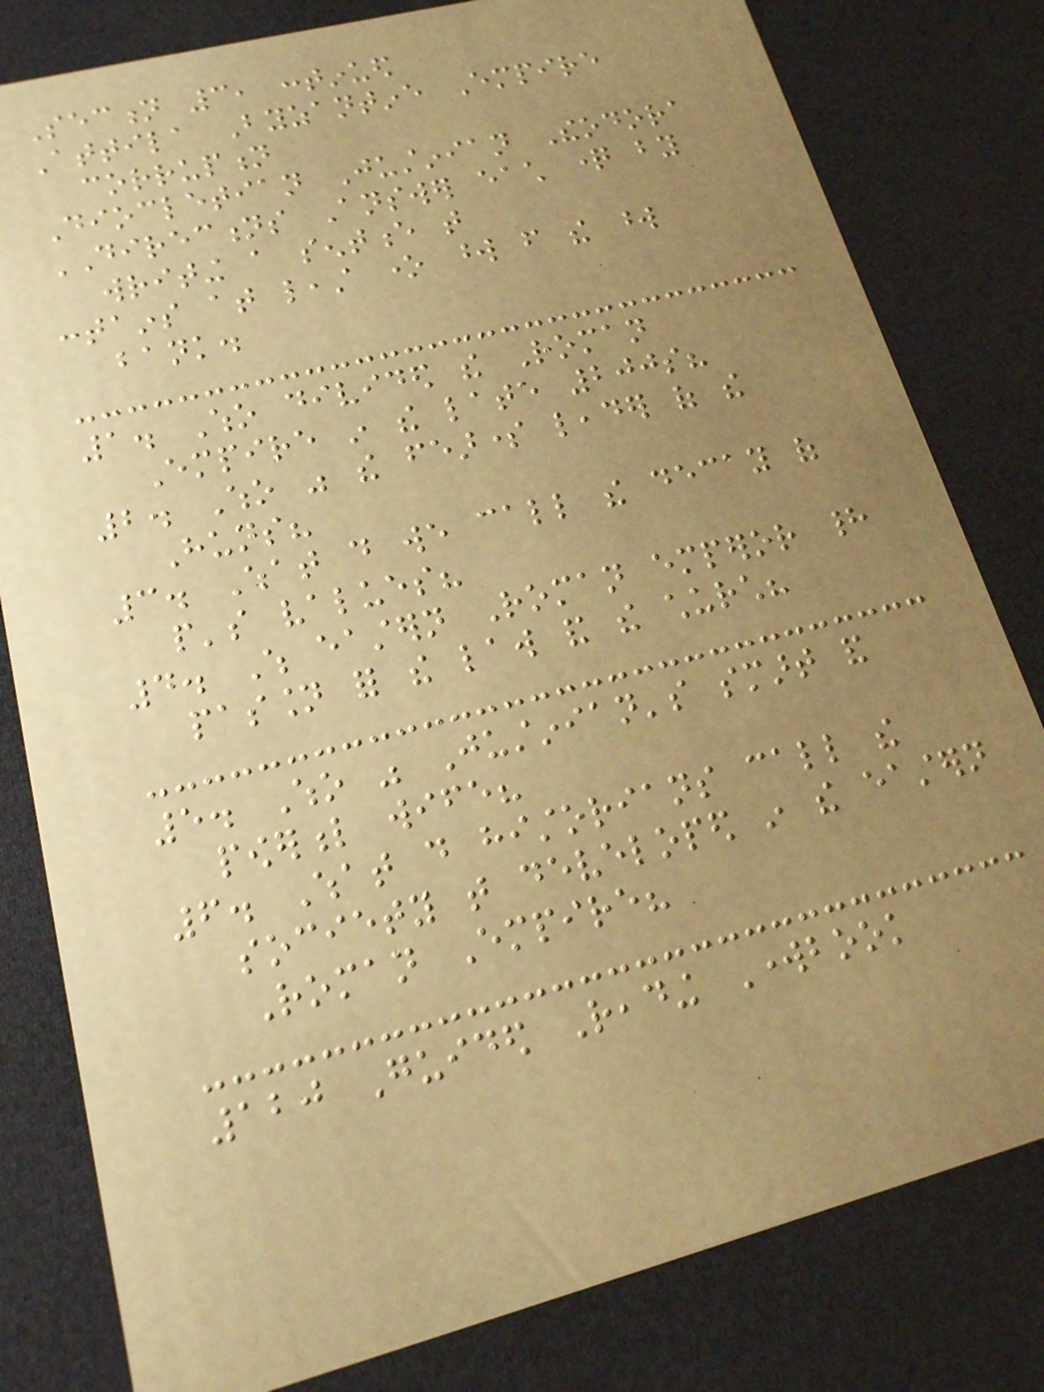Section 3, continued
Attila Byzantine Empire
corruption
Diocletian Justinian Theodora
DIRECTIONS Answer each question by
writing a sentence that
contains at least one word from the word
bank.
1. Who divided the Roman
Empire in the late 200s?
2. Who was the fearsome leader of the
Huns?
3. What do we call the decay of
people's values?
4. Which eastern Roman emperor had
passion for the law and the church?
5. Who was Justinian's smart and
powerful wife?
6. What do historians call the
society that developed in the eastern
Roman Empire?
120 Guided Reading Workbook
